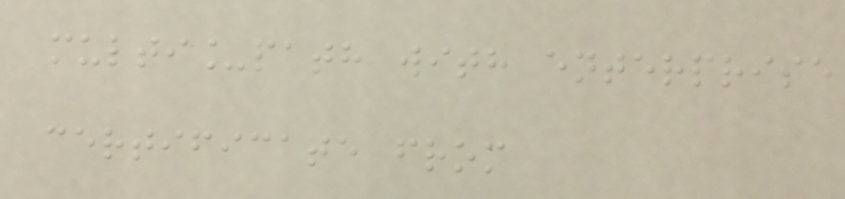multi_path with enterprise
certificate from
